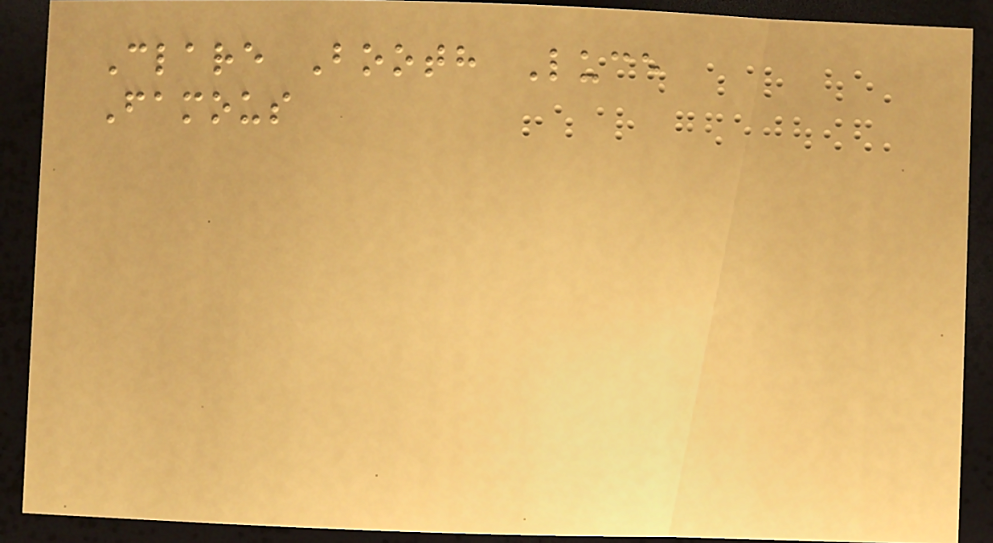Clare Booth Luce
Famous
